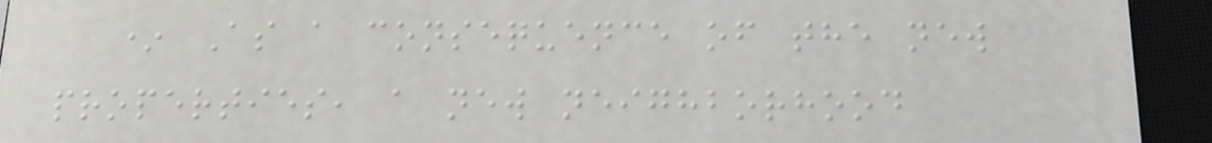* As a consequence of the new
properties, a new neighborhood
